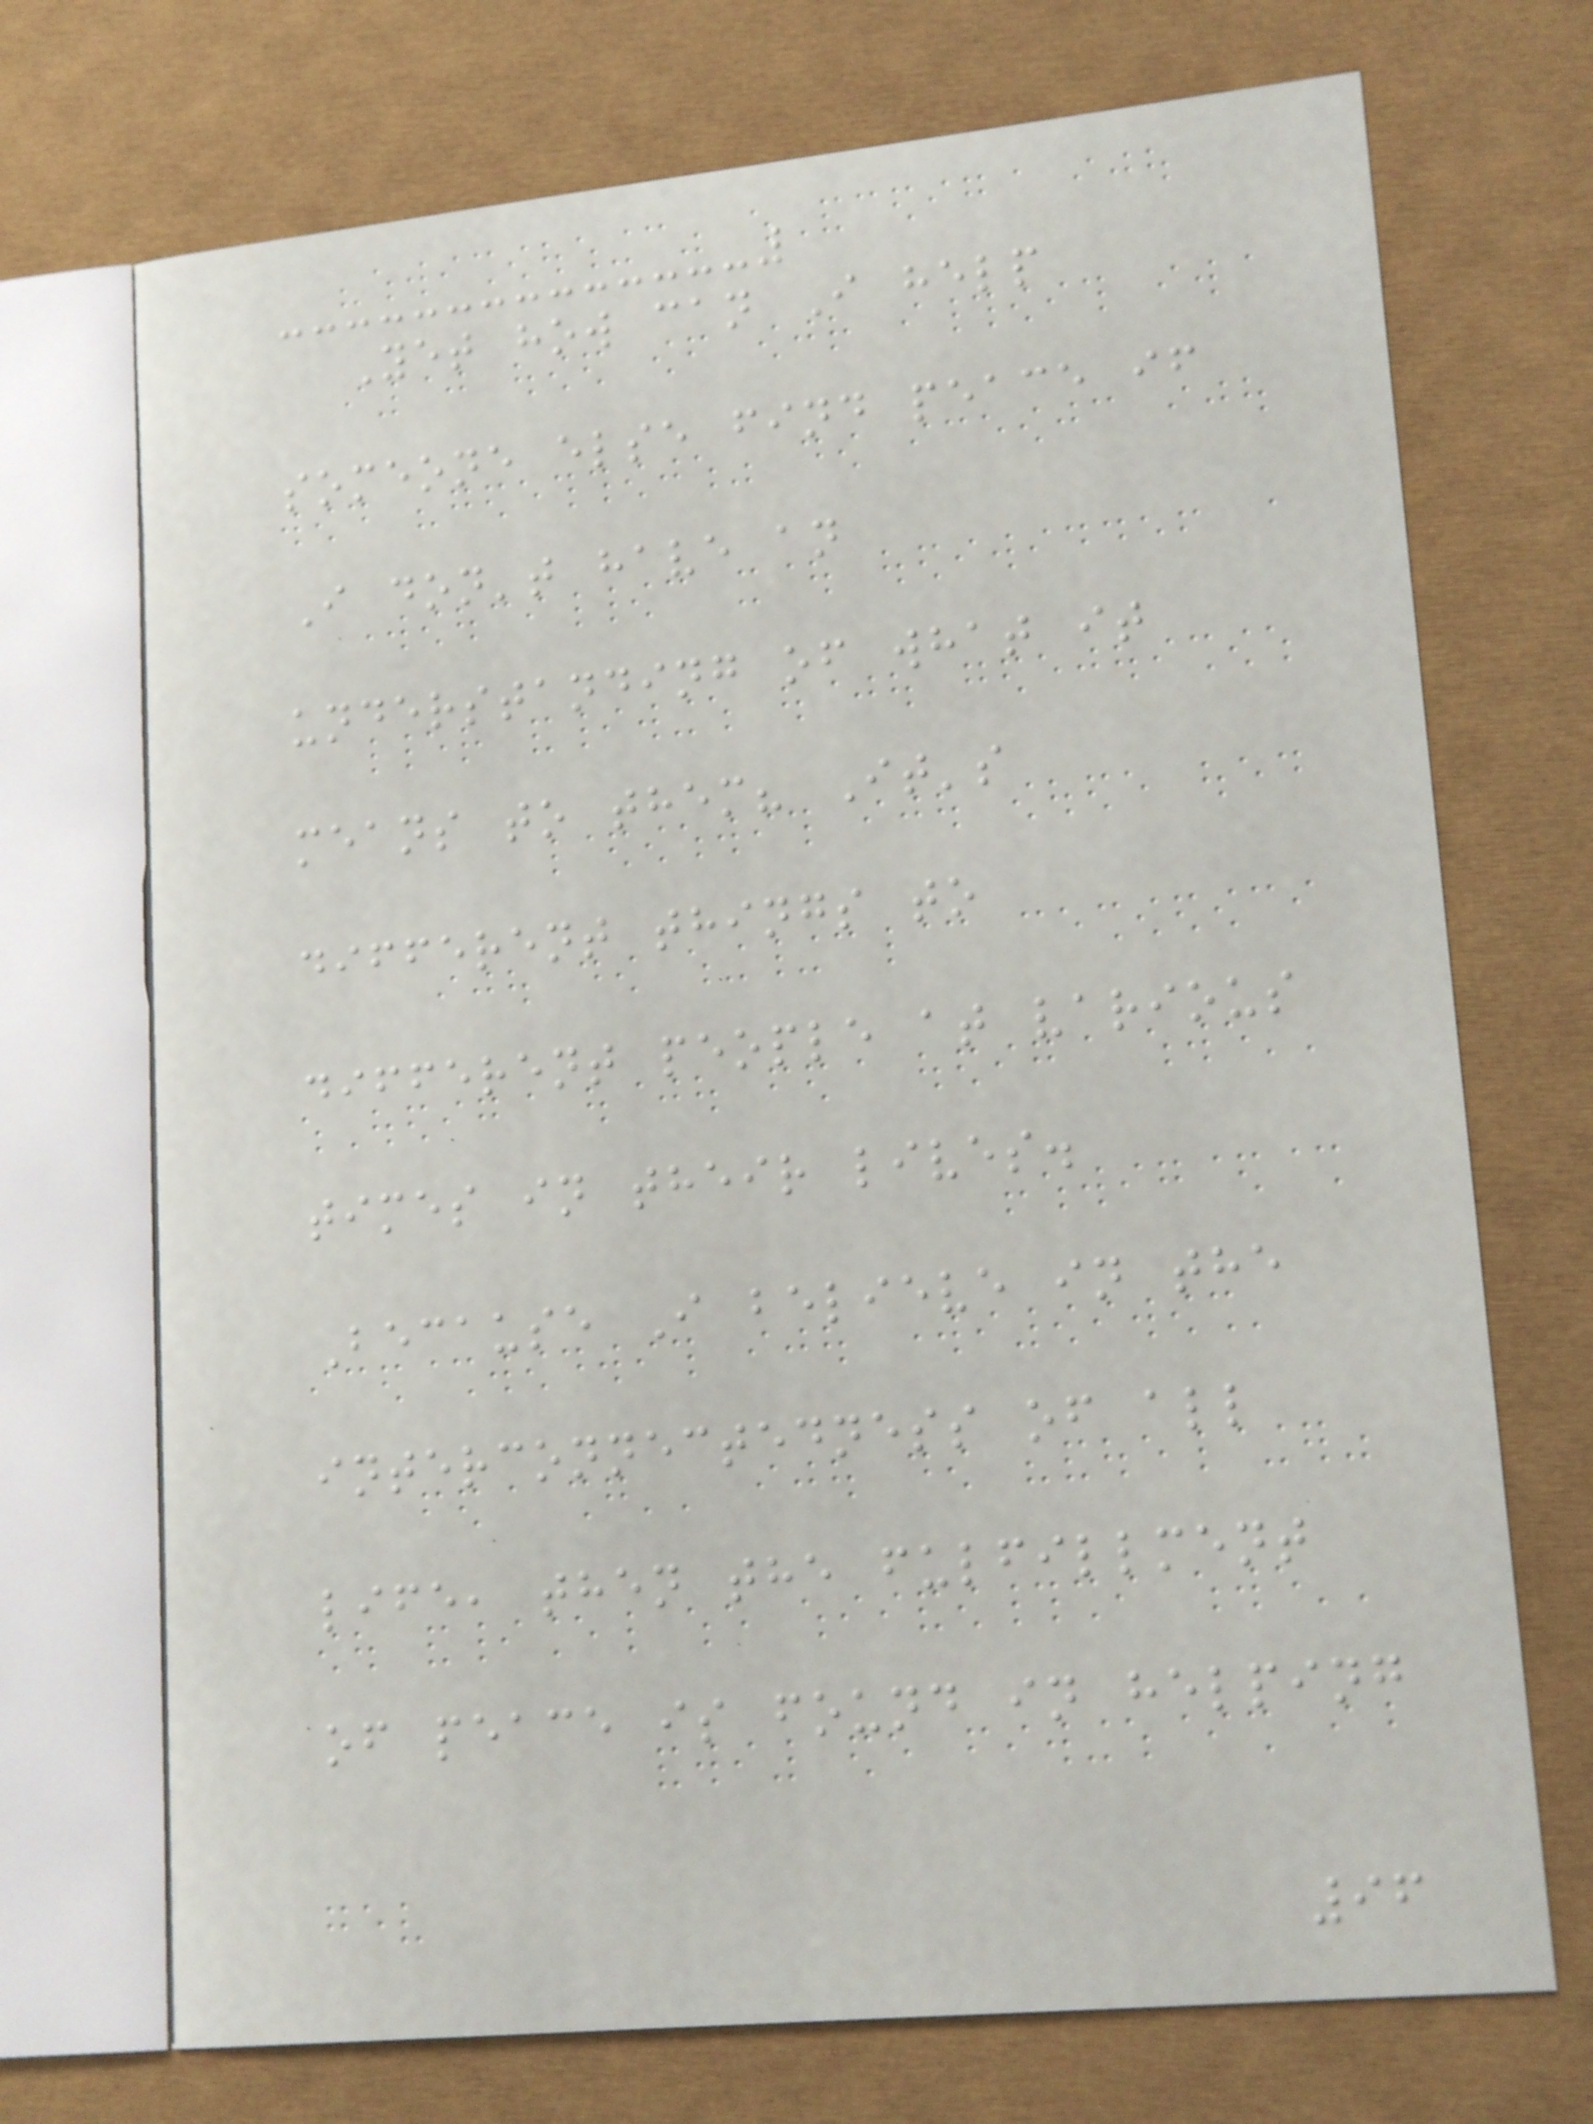Yet how can I help
someone else find peace if
I don't have an
understanding of what it
means to them? It's
different things to
different people at various
times in their lives.
Because I believe in the
interconnectedness of all
life, then the fulfillment
of peace is found in helping
96
